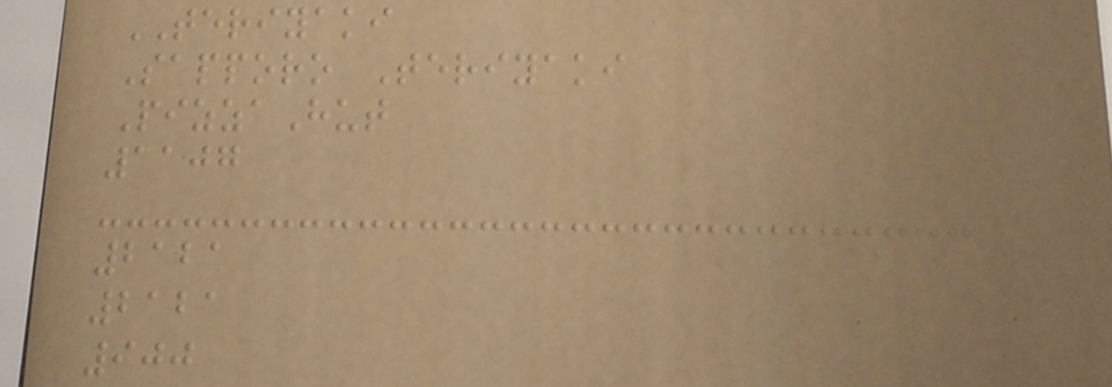TERIYAKI
Sapporo Teriyaki
PizzaHut
1107
2121
2121
900
